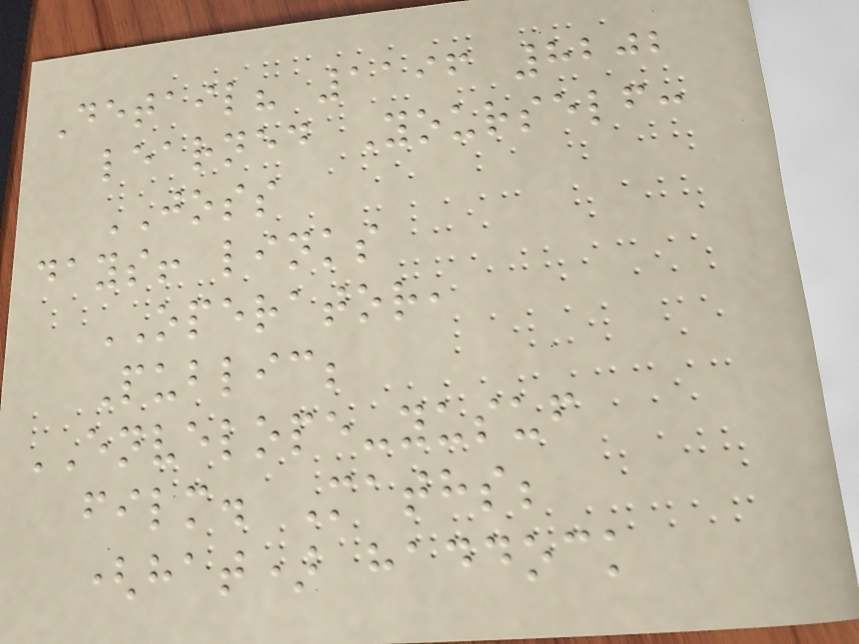Detail? 1196 8202
learned Yourself:
JOSS
days! links
OPERATOR,
Public;
ENVELOPE-yusuf
film. Maths;
(hat) haddock
